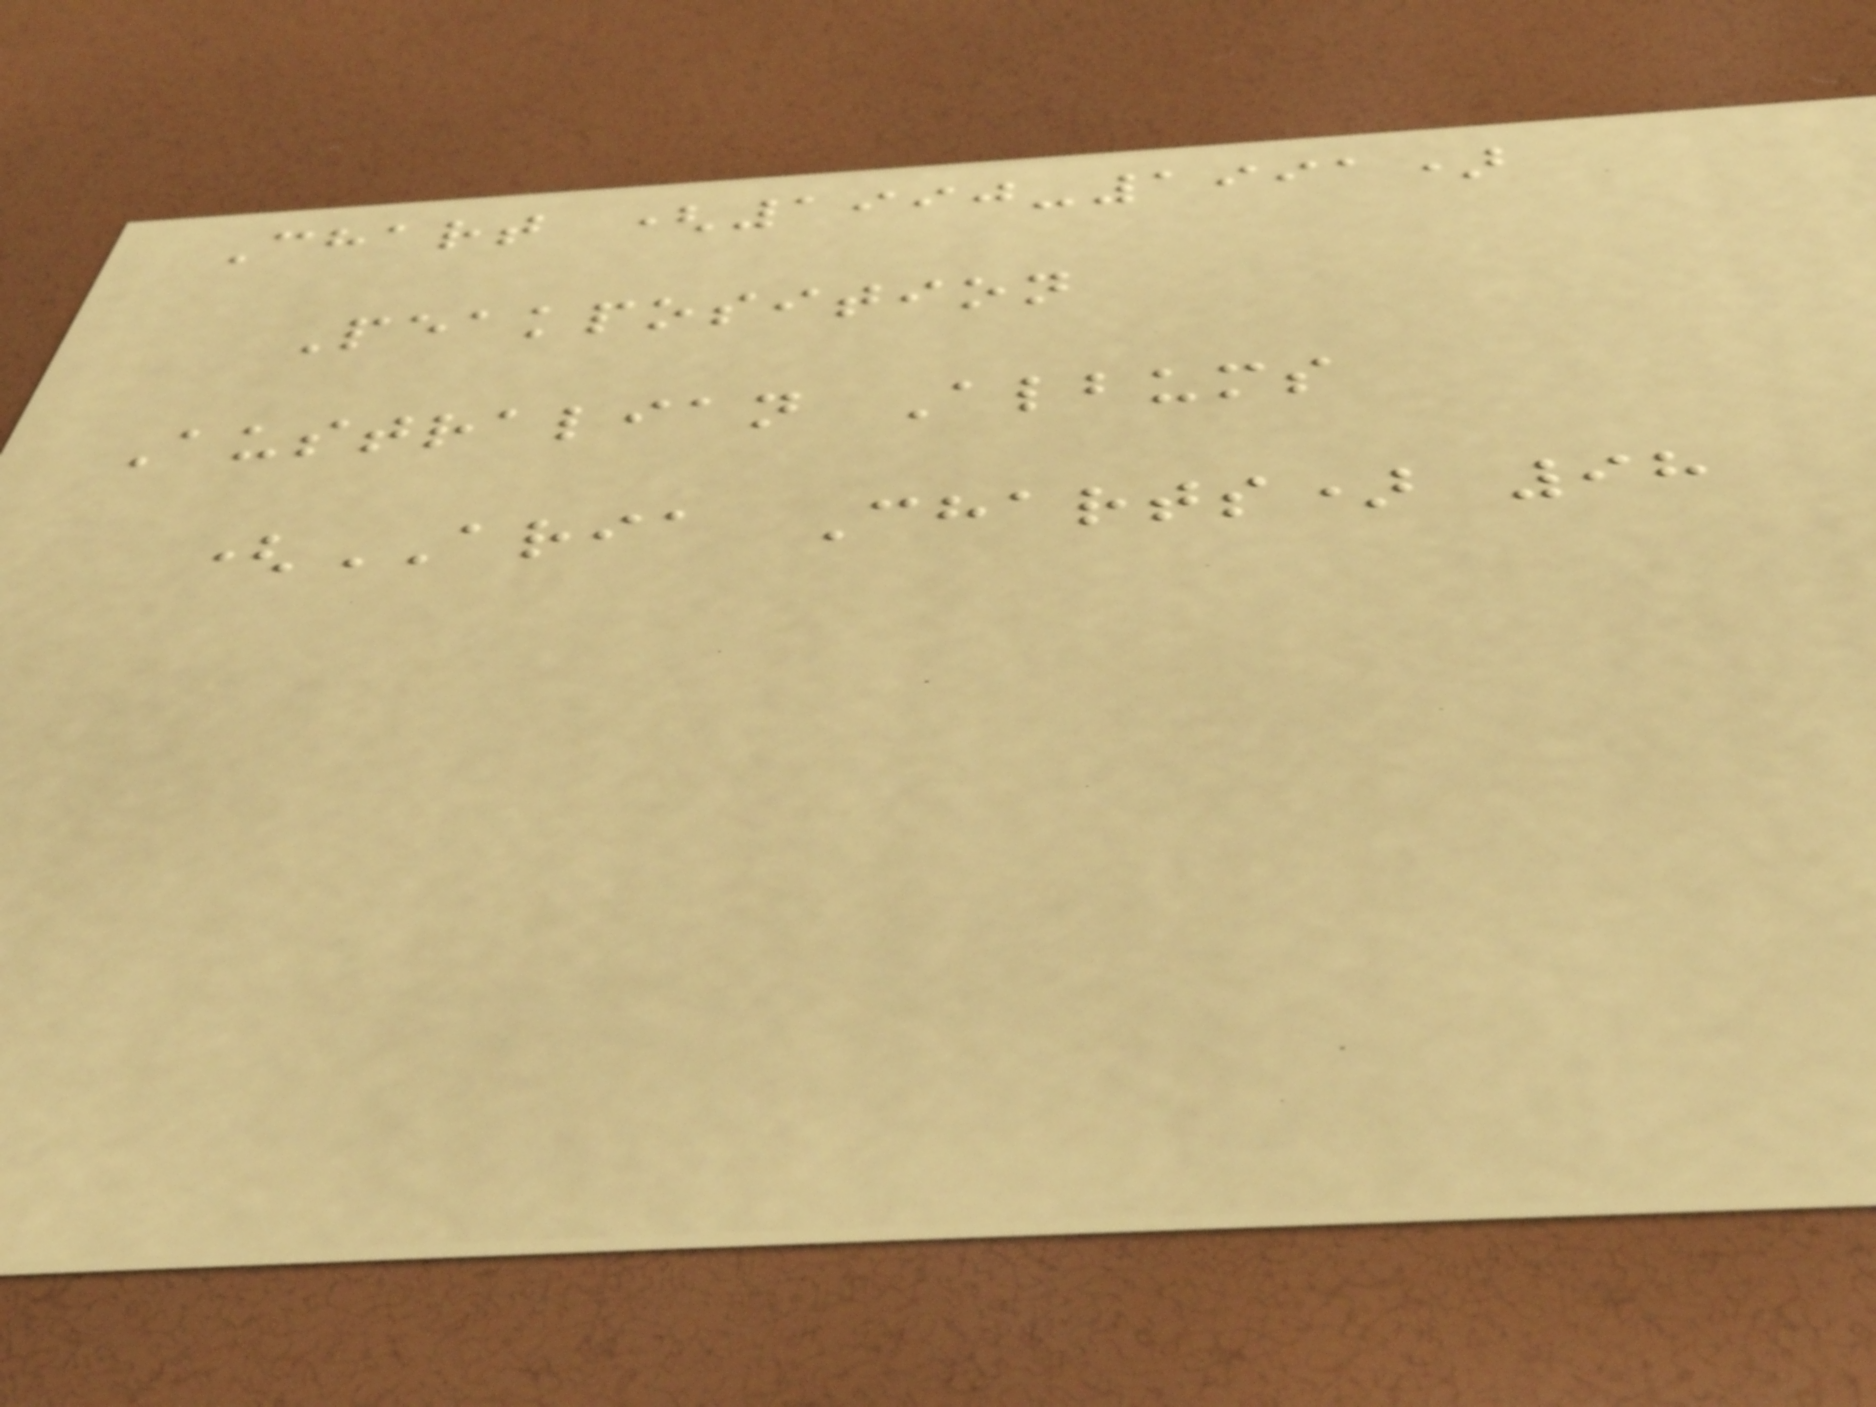Chart (1990-1991)
Peakposition
Australian Albums
(ARIA Charts) 98
